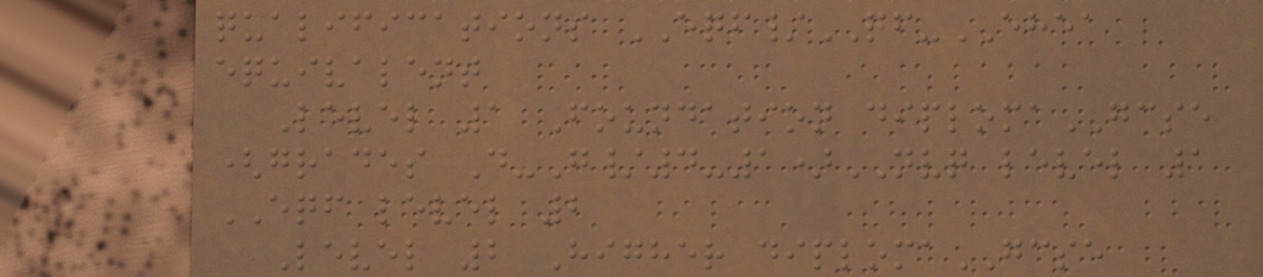qualifications EQF/QF-EHEA
equivalent
Level 1 Foundation diplomaGCSE
(grades D-G/4-1)NVQ level 1
EQF level 2
Level 2 Higher diplomaGCSE
